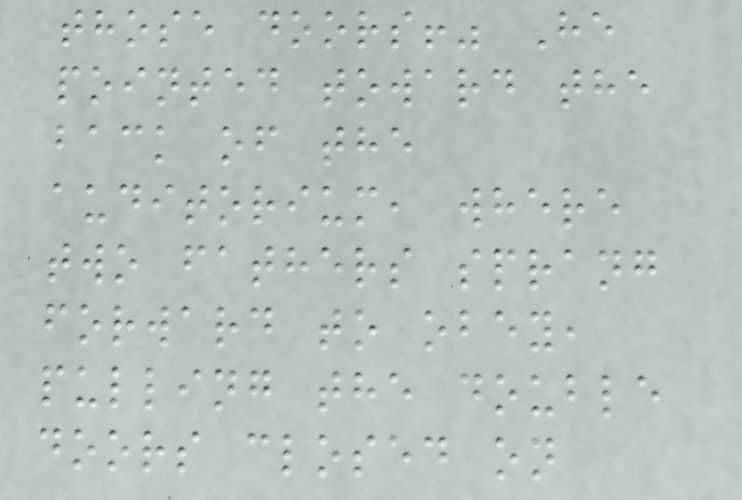those doors!" He
pointed toward the
back of the
auditorium, where
two fathers sprang
forward to obey,
pulling the double
doors closed on
